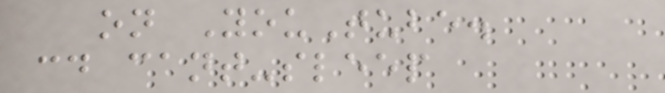on YouTube.
cd cant-sleep
